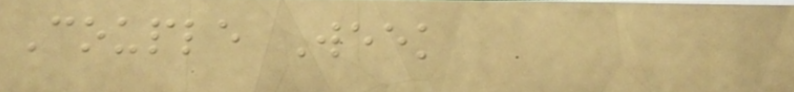Couple Week
